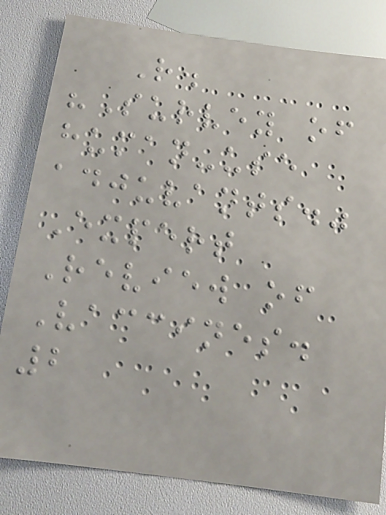R.
"Survey of
human-use
adjuvants."
Expert
Review of
Vaccines.
2
